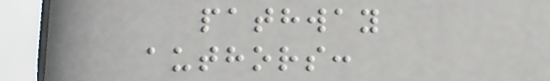pathway
authors:
